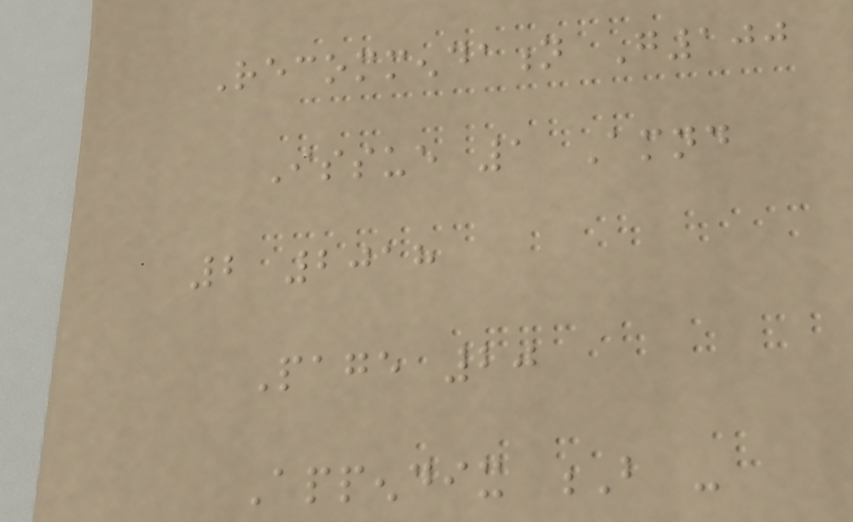Recommendation G100
Issue 1 Amnd
2 2018
Page 20
Appendix B -
